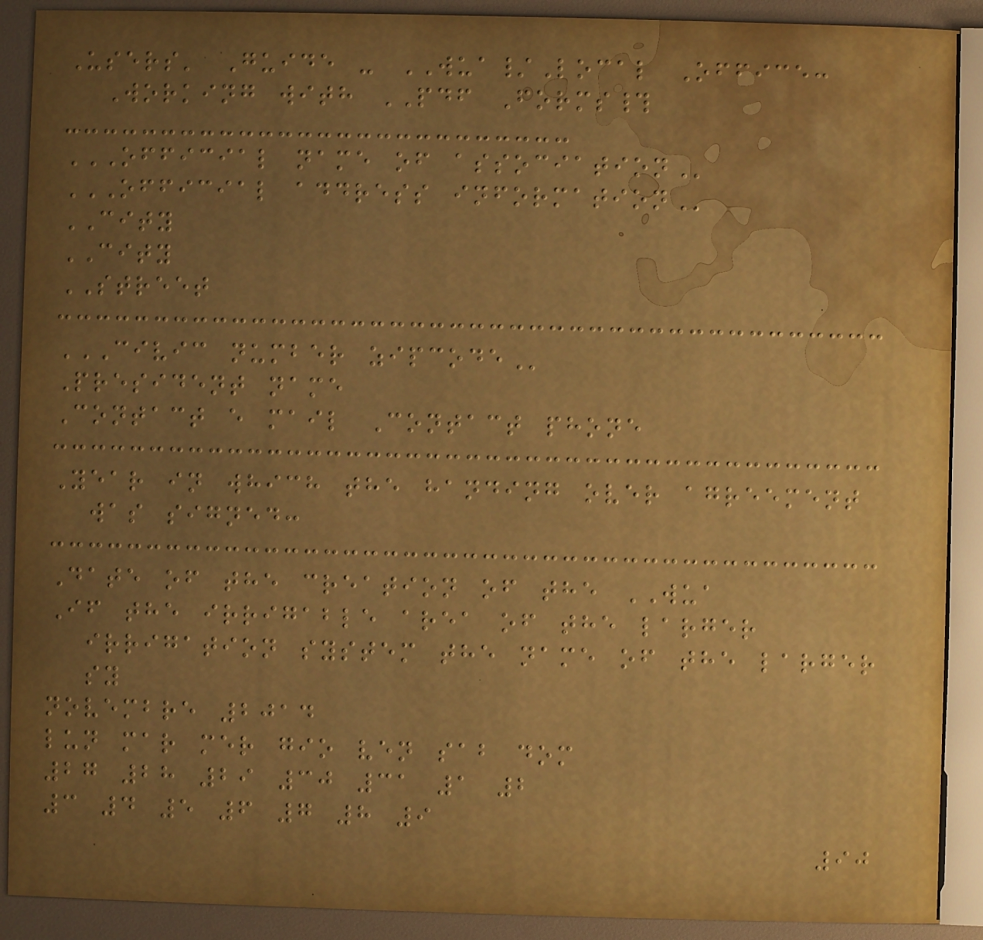Users' Guide - WUA/Local Office:
Working with PDF Forms#
OFFICIAL NAME OF ASSOCIATION
OFFICIAL ADDRESS INFORMATION
CITY
CITY
STREET
CIVIC NUMBER ZIPCODE
President name
Contact e mail Contact phone
Year in which the handing over agreement
was signed:
Date of the creation of the WUA
If the irrigable area of the larger
irrigation system the name of the larger
sy
novembre 2014
lun mar mer gio ven sab dom
27 28 29 30 31 1 2
3 4 5 6 7 8 9
90
